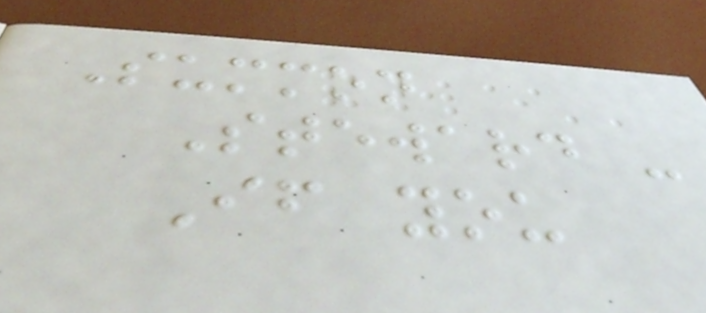Summon
Steward -
If you
